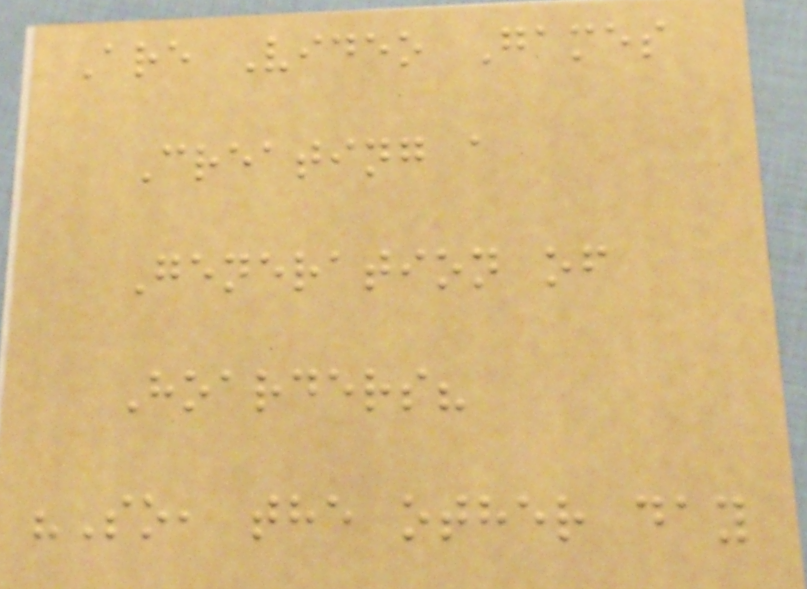Are Video Games
Creating a
Generation of
Hoarders?
"So, the other day
